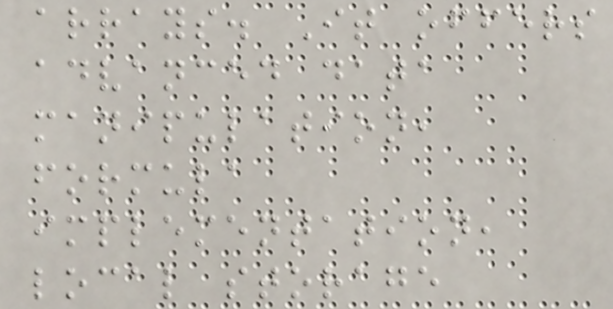arrays. It offers
advanced data
manipulation,
formula
implementation,
local storage
